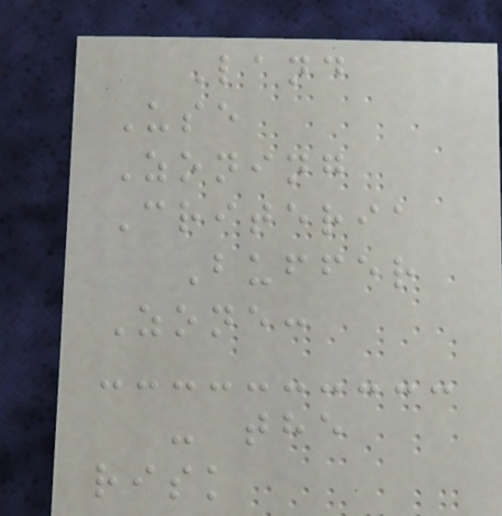Land
Use
Zoning
Criteria
Buffer
Zone:
- the
risk
